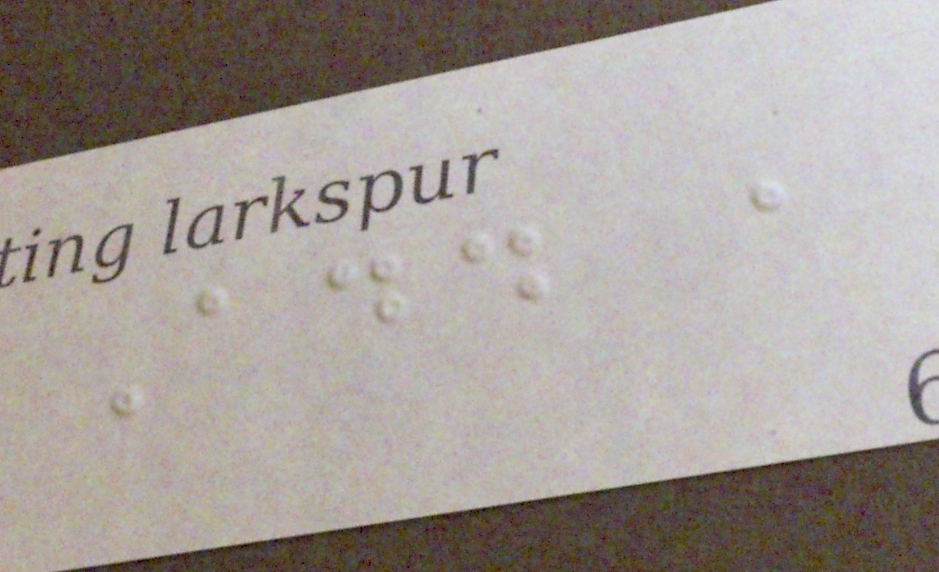Add a
